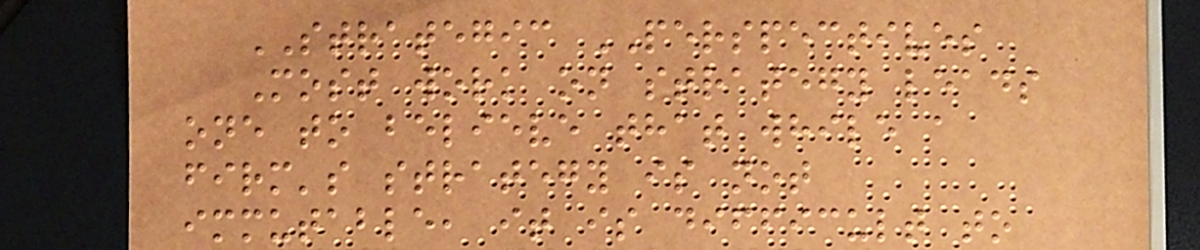STRATEGIC PERSPECTIVES
Most work on strategy leads
one to believe that while a
firm's strategy is not
immutable, it is difficult to
